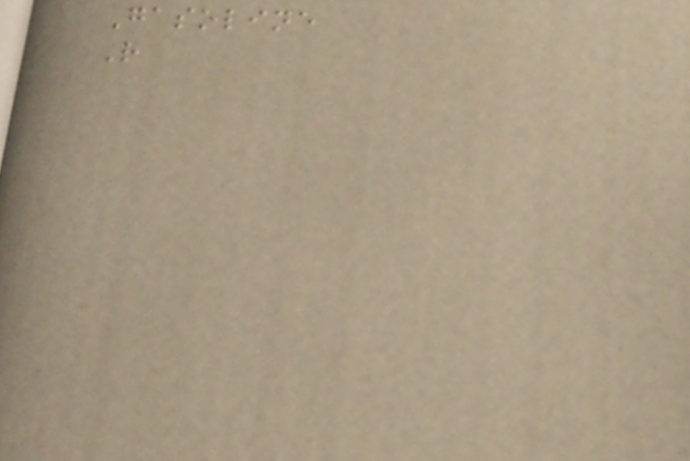Gasoline
R
